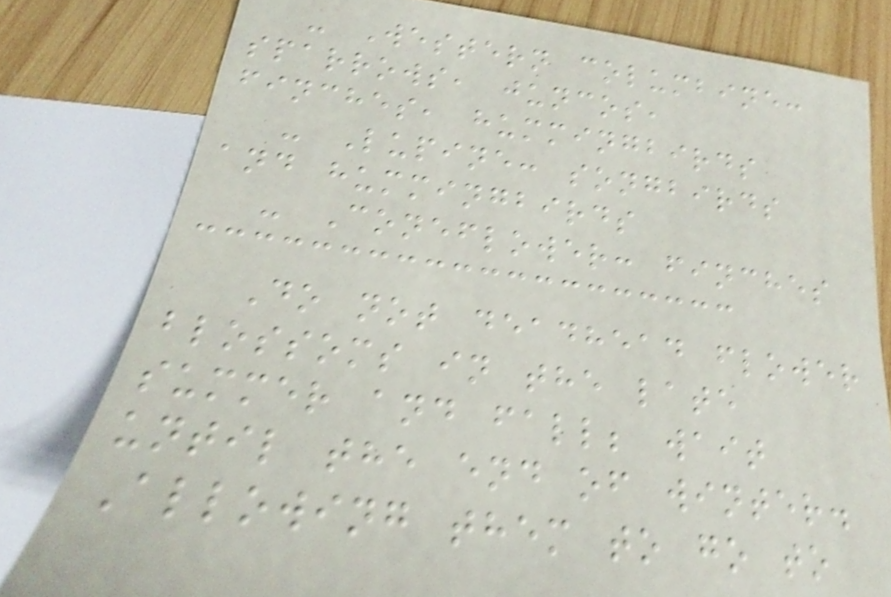- Western columbine:
sparrows, juncos,
finches, hummingbirds
- Lupine: songbirds
and hummingbirds
- Coneflower: finches
Do not deadhead flower
blossoms in the late
summer and fall; wait
until the end of winter.
Allowing them to go to
